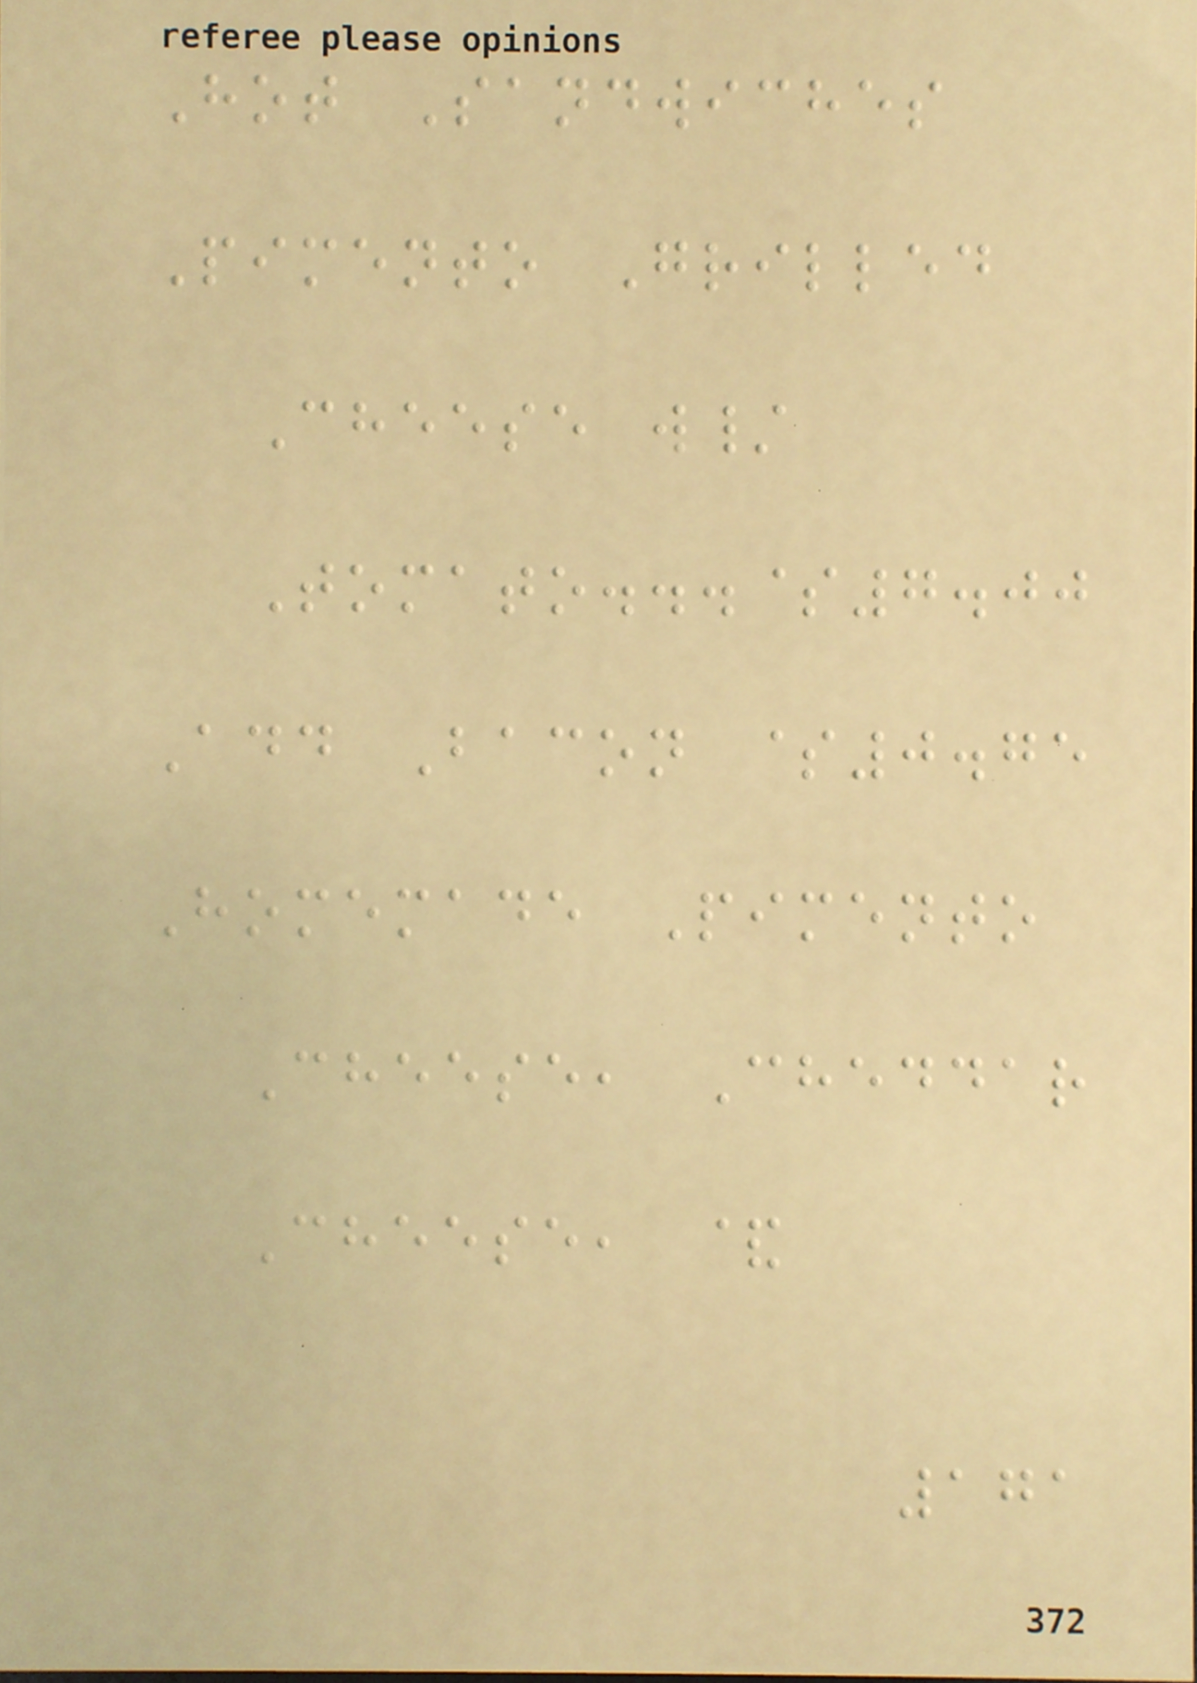Hot Sandwiches
Pimento Grilled
Cheese w/
Tomato...$7.00
Add Bacon $0.75
Homemade Pimento
Cheese, Cheddar
Cheese, &
171
